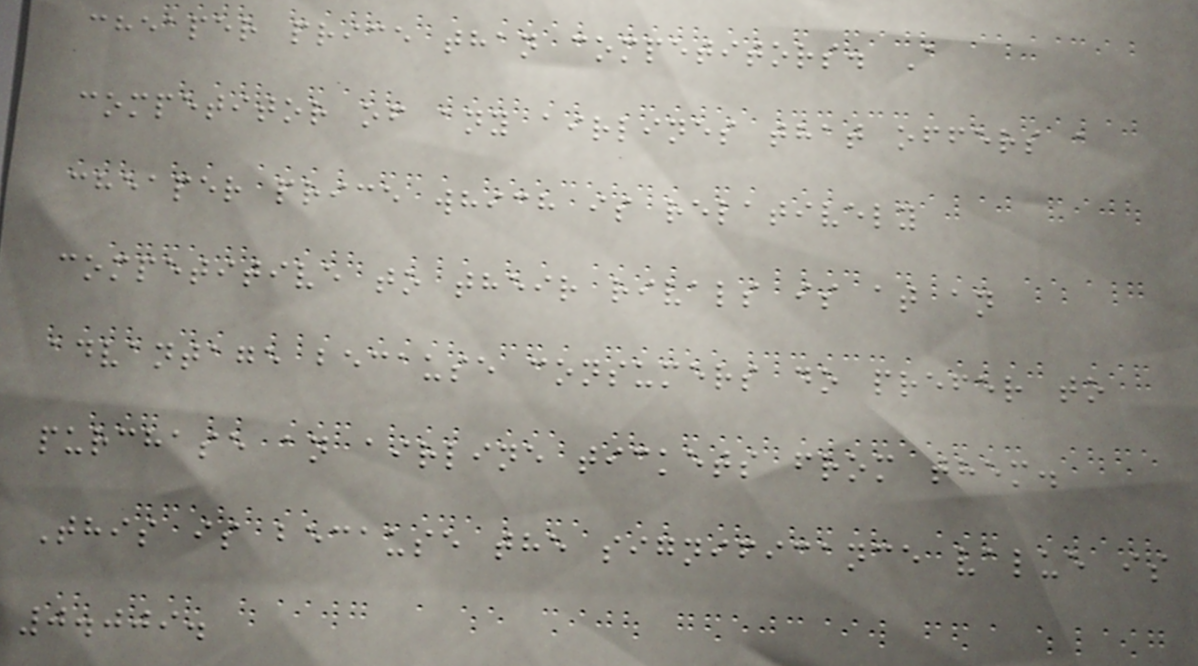cheaper price than competitors. A
competitor of any airlines that offers a
cheaper price which is relatively
competitive to their rivals is at an
advantage because consumers do prefer to
purchase an airline tickets from them.
This is because the significance value is
0.009.
